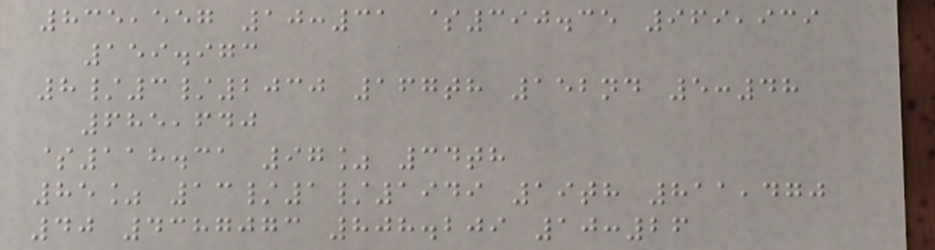835,557 10:31 $390.35 969,939
159.973
8/3/2030 167th 152nd 5:48
685,640
$118.31 97% 34th
85% 13/1/1949 19th 811,470
40 4387073 808.209 10:26
